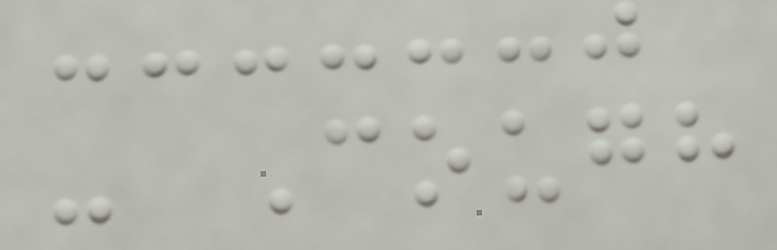- Cough
